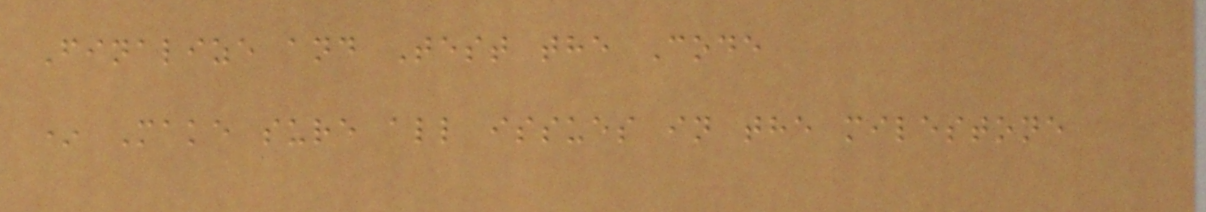Finalize and Test the Code
* Make sure all issues in the milestone
